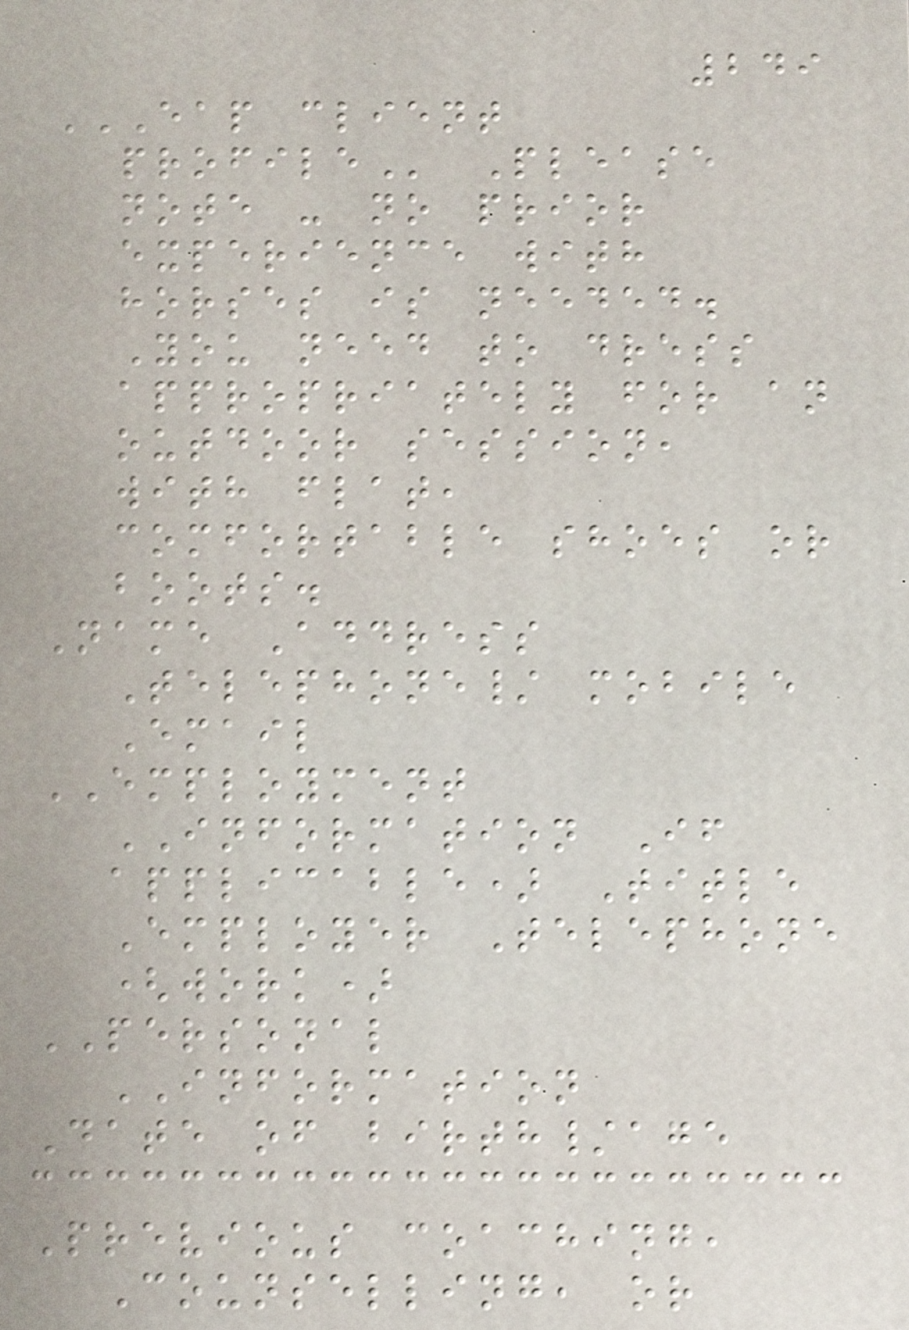249
EAP CLIENT
PROFILE Please
note - no prior
experience with
horses is needed.
You need to dress
appropriately for an
outdoor session,
with flat,
comfortable shoes or
boots.
Name Address
Telephone/ mobile
Email
EMPLOYMENT
INFORMATION If
applicable) Title
Employer Telephone
(work)
PERSONAL
INFORMATION
Date of birth/age
Previous coaching,
Counselling, or
